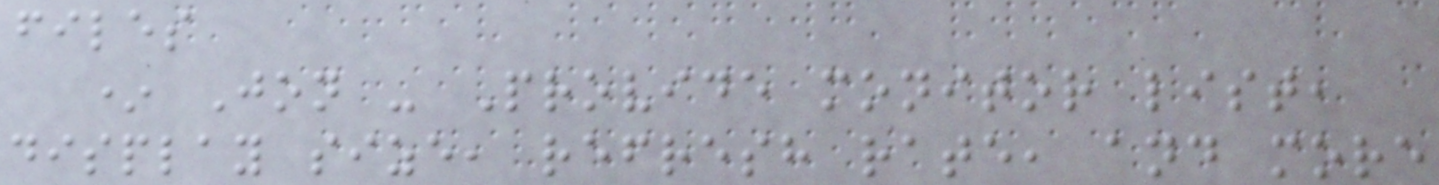files
* Jon - Provide monitor list,
display size, refresh rate, and more
